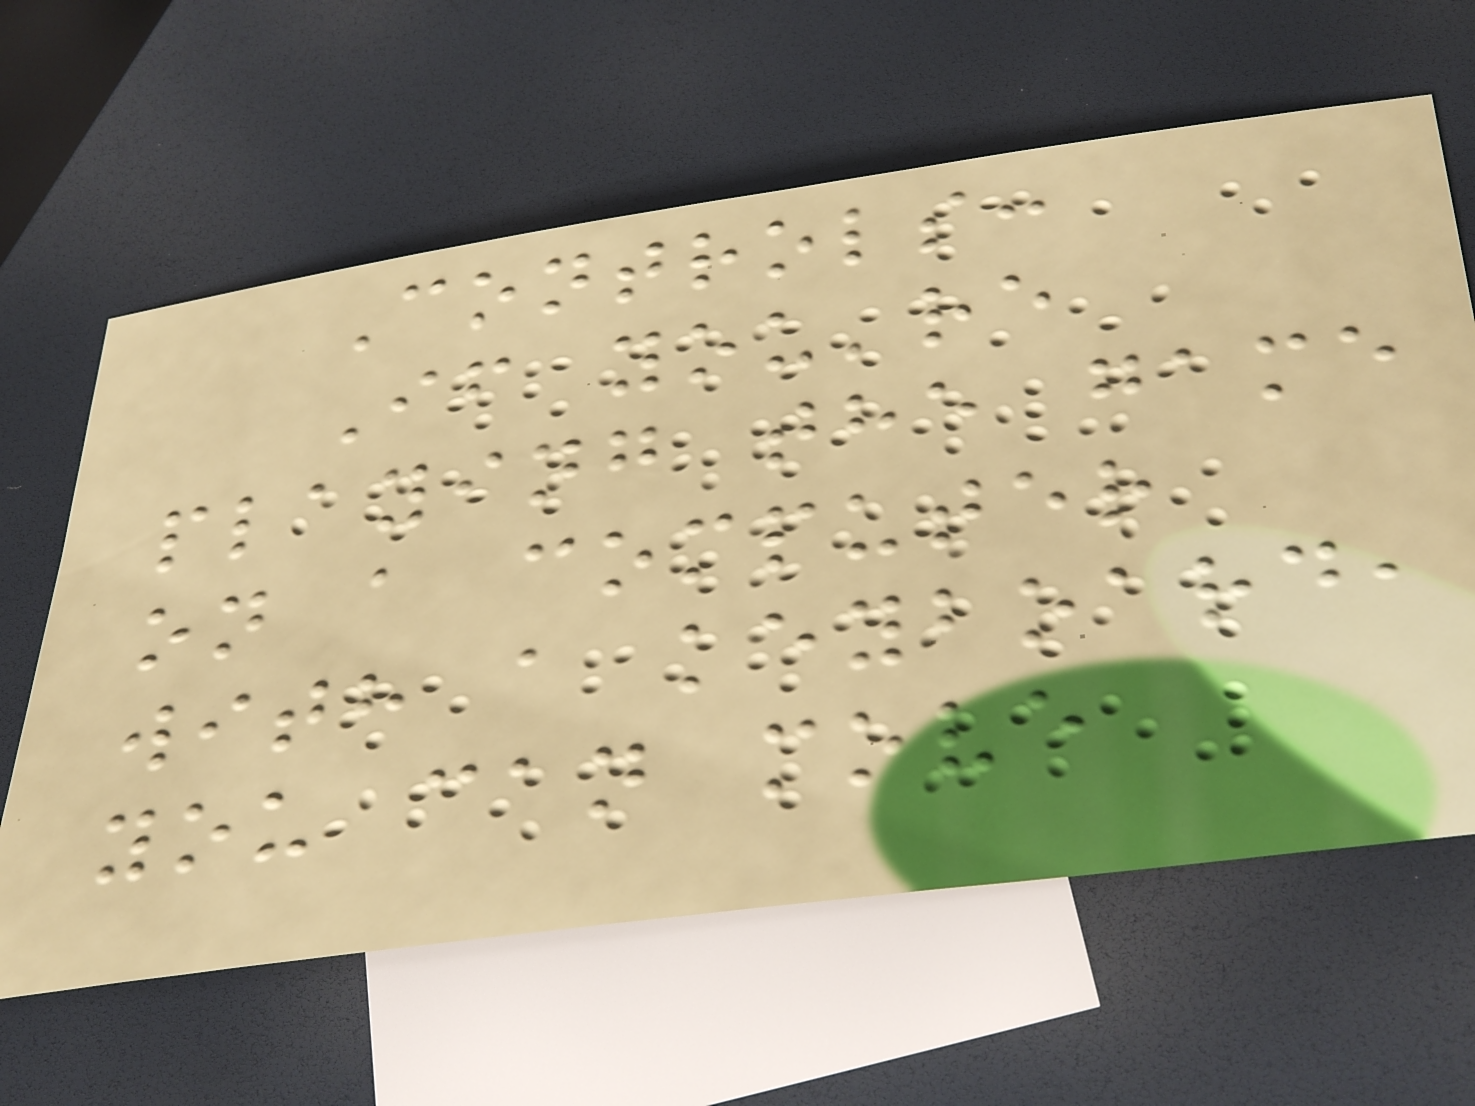Controls:
If you're
playing the game
on a computer
with a keyboard,
you can move
